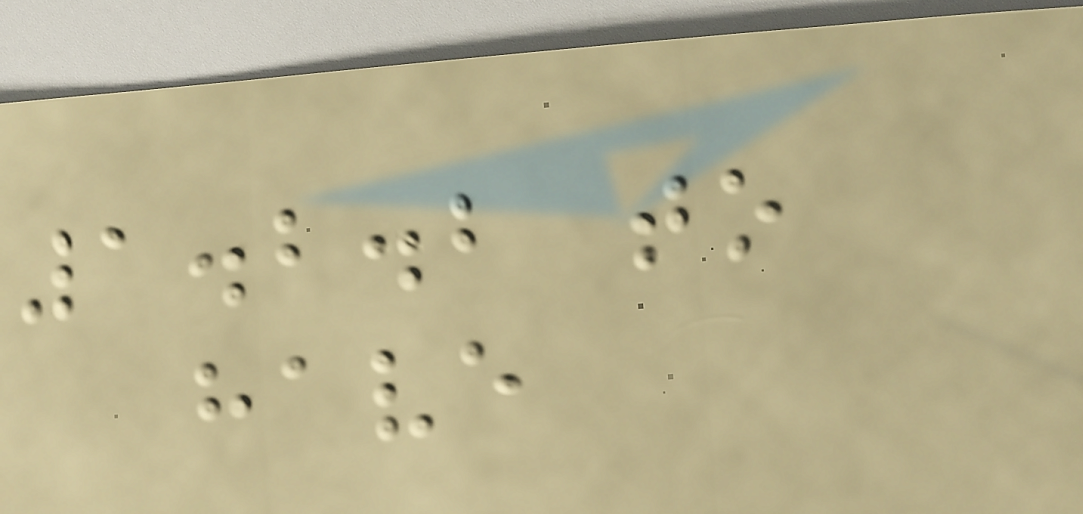1.2.2 to
have
